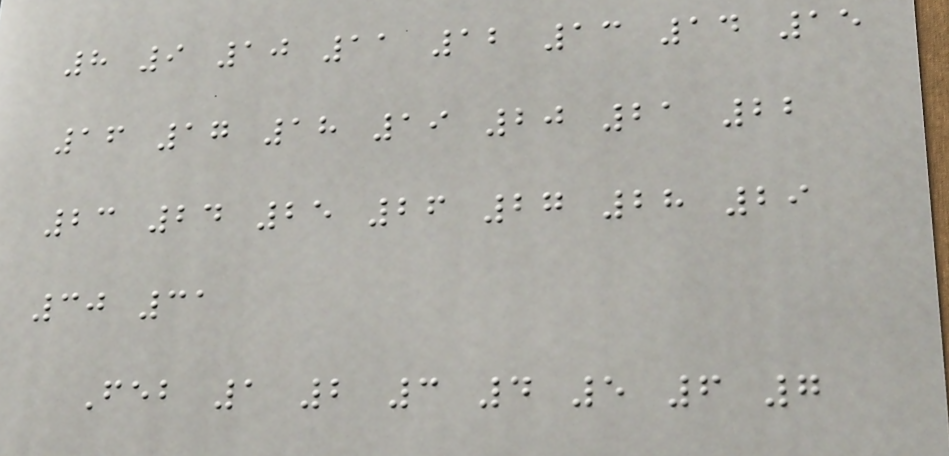8 9 10 11 12 13 14 15
16 17 18 19 20 21 22
23 24 25 26 27 28 29
30 31
Feb 1 2 3 4 5 6 7
